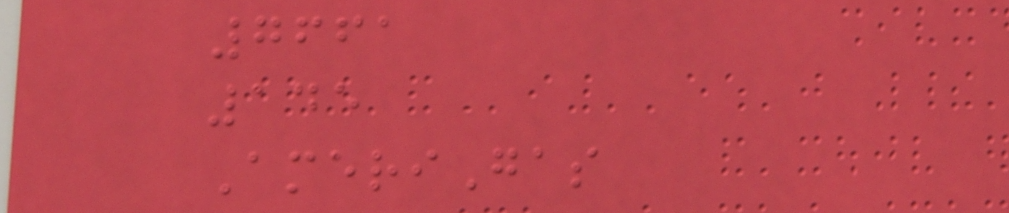7661
145
AmeriGas
